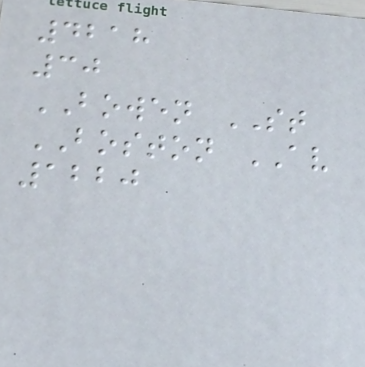4218
30
BOWEN ST
BOSTON AV
1220
